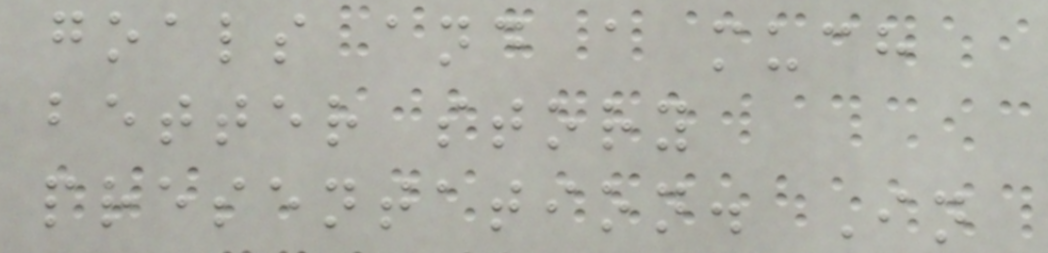goals and a much
better story
presentation. In
